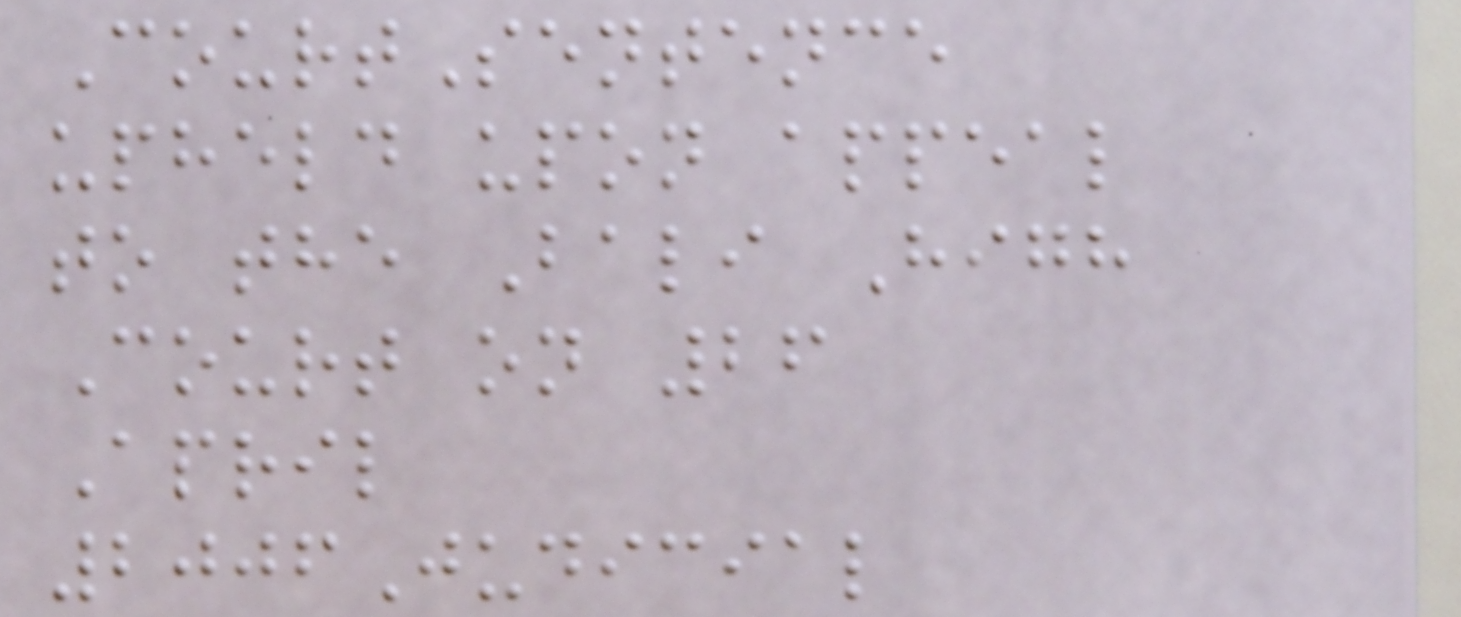CourtSentence
upheld upon appeal
to the Bali High
Court on 26
April
2006Judicial
